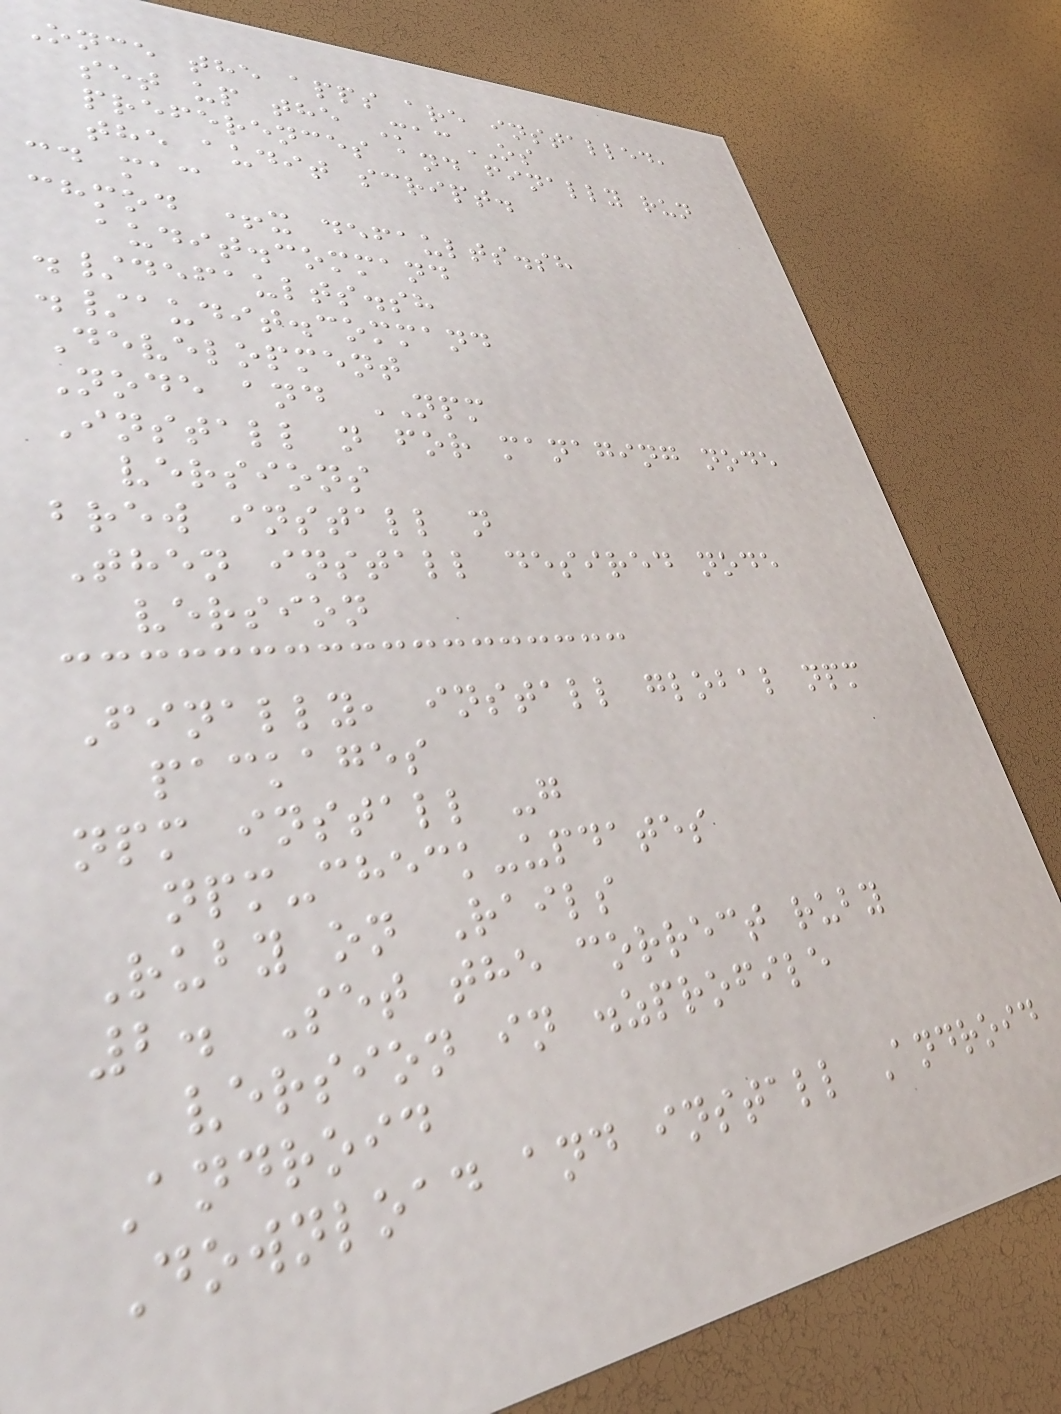Once the apps are installed,
set up the MacOS
preferences and finally run
the audit script.
cd mac
chmod +x defaults.sh
audit.command
./defaults.sh
./audit.command
Development
Node and NPM
Install n for managing node
versions
brew install n
Then install desired node
version
Finally, install global npm
packages
npm install -g
npm-check-updates
Ruby on Rails
2. Set the correct ruby
version in .zprofile
Android
Download and install Android
